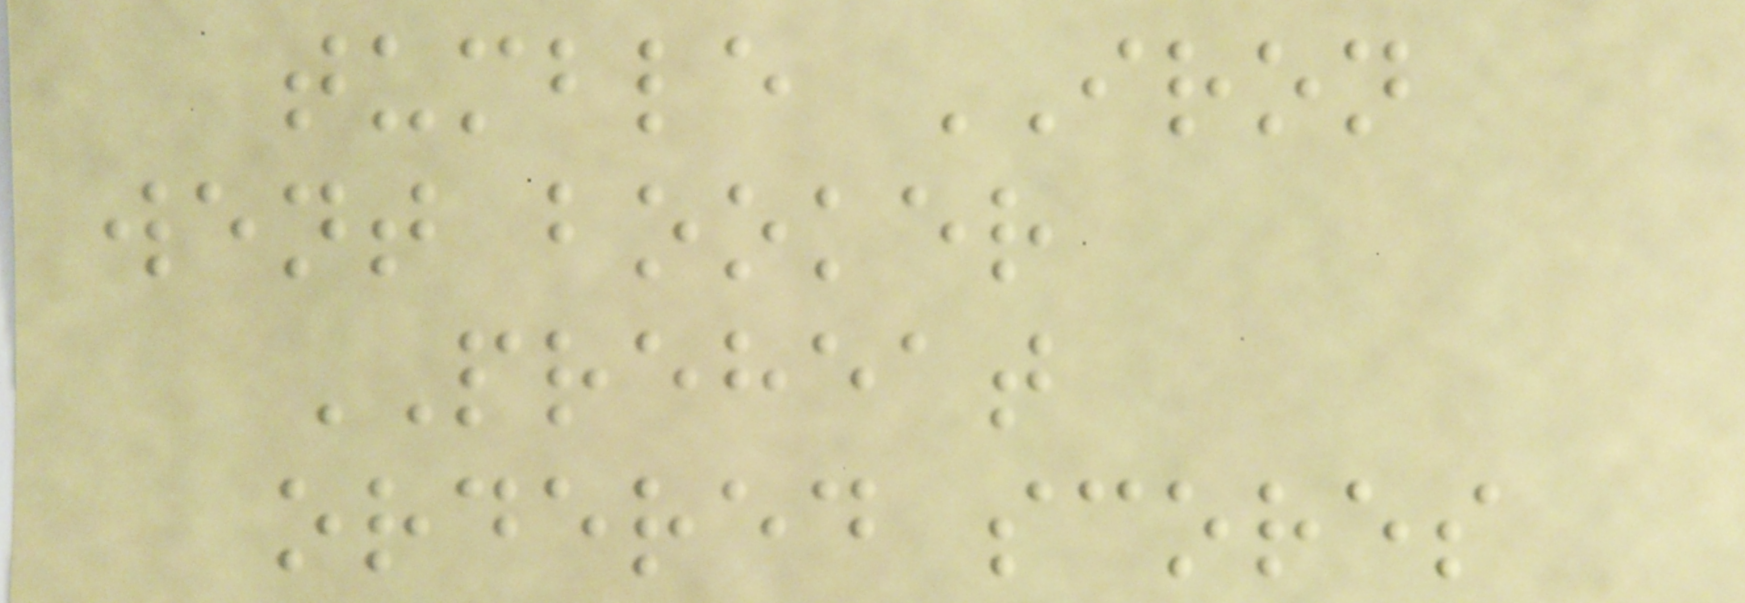tumble IRON
went booker
PREHEAT
ordered scores
